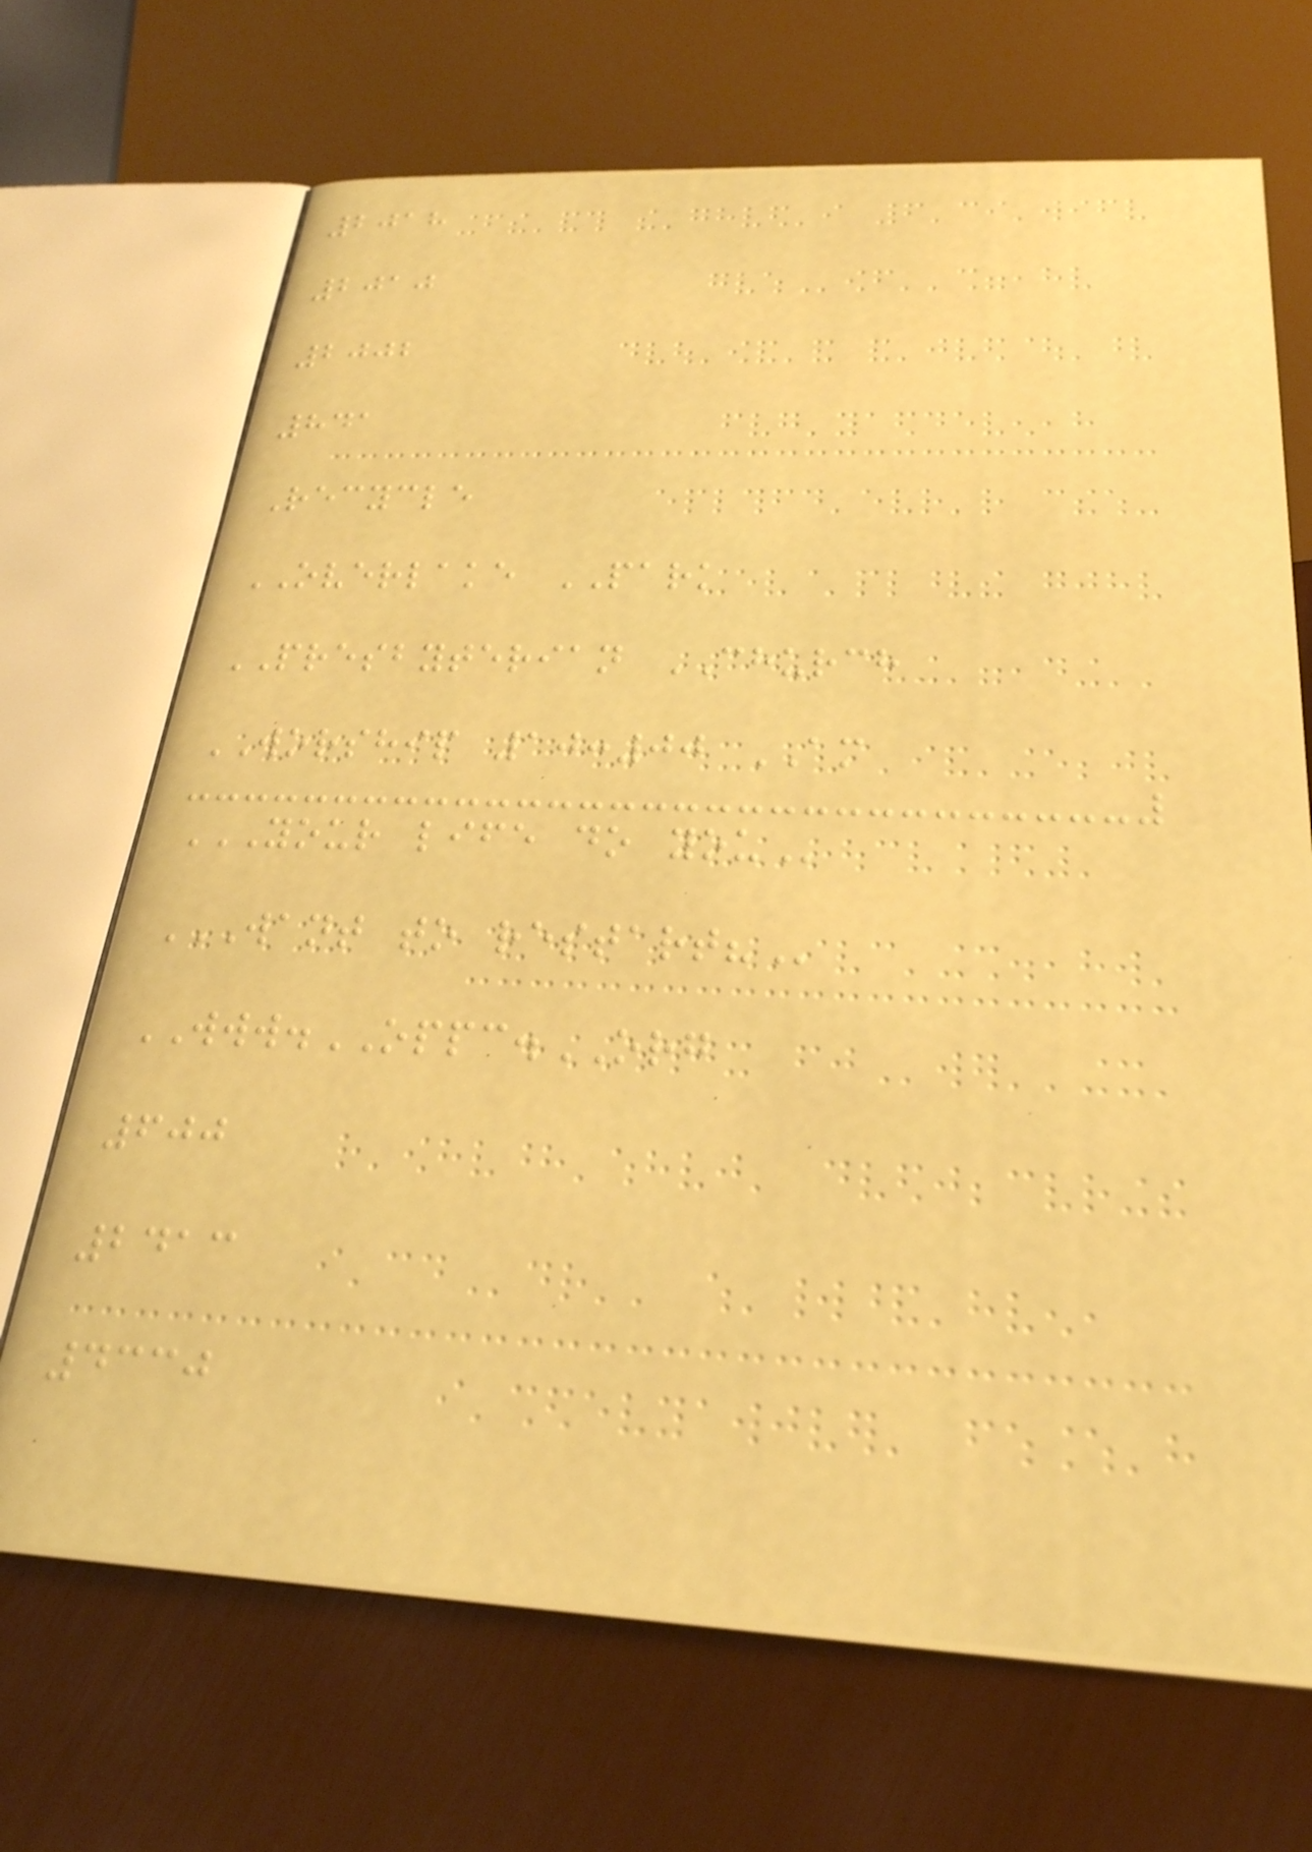2018
2010
2002
841
Recycle
OVERLAKE PARK
PRESBYTERIAN CHURCH
WORSHIP 10:00 AM
YOUR LIFE DO YOU
WANT TO RESTART?
WWW.OPPC.ORG
600
2413
4330
